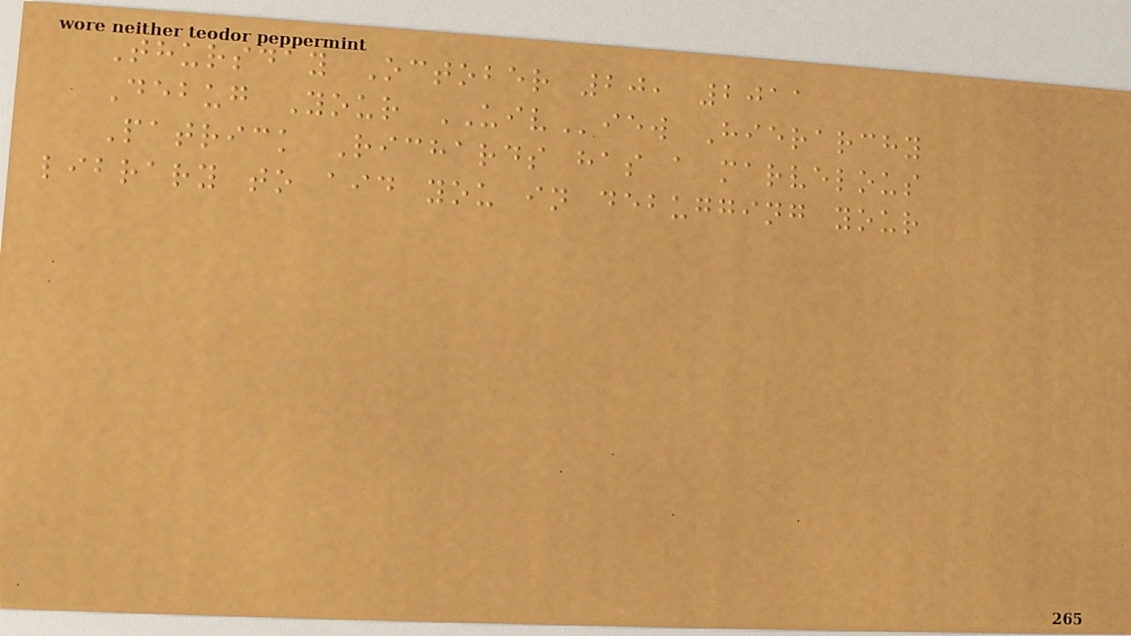Thursday October 20, 2011
Debug Your UIView Hierarchy
Patrick Richards has a marvelous
library to aid you in debugging your
